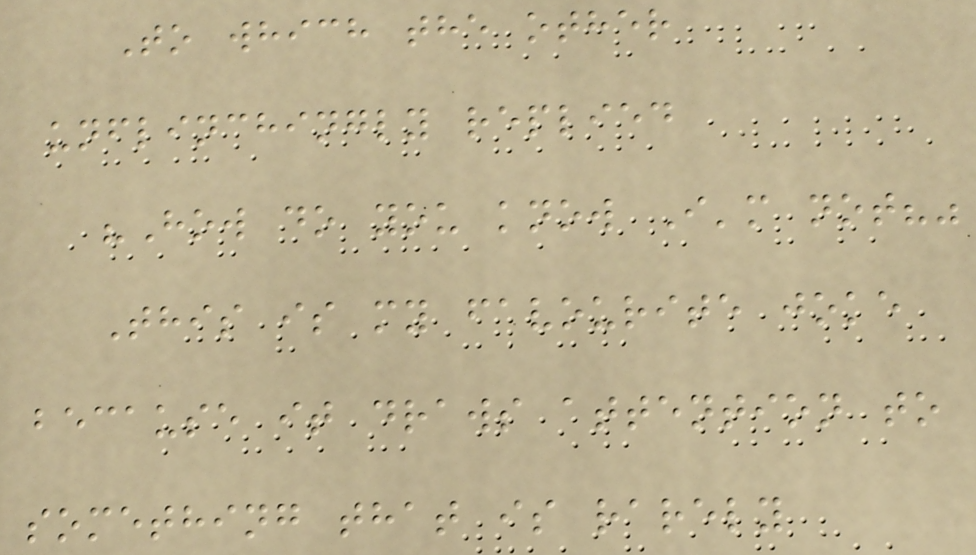To which the other
unflinchingly replied
"How do you know I'm not?"
This is my favourite joke
because it draws attention to
something that is rarely
